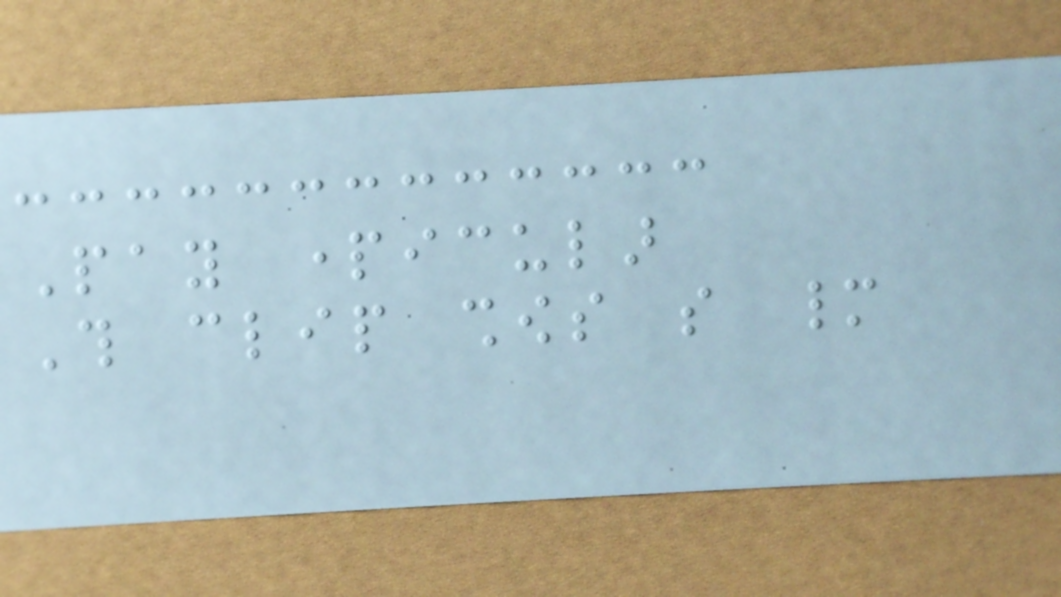Pay particular
This clip shows so many
